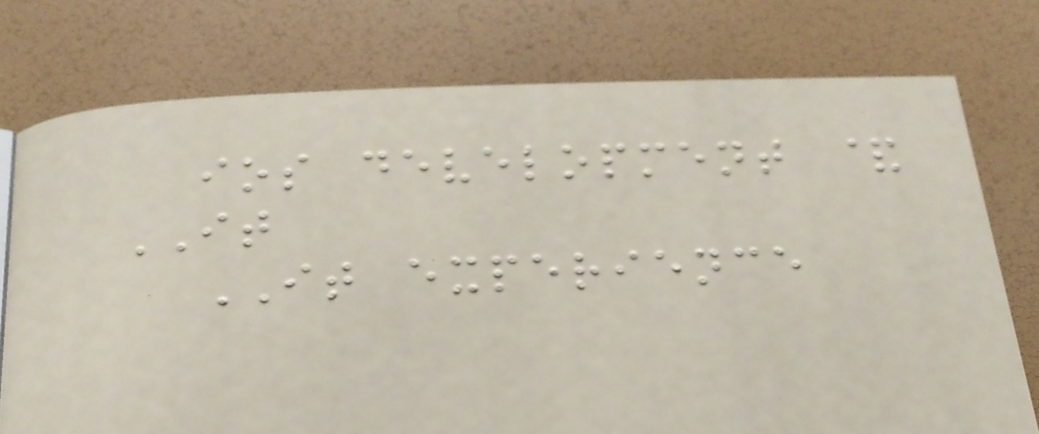ios development &
IT
IT experience
